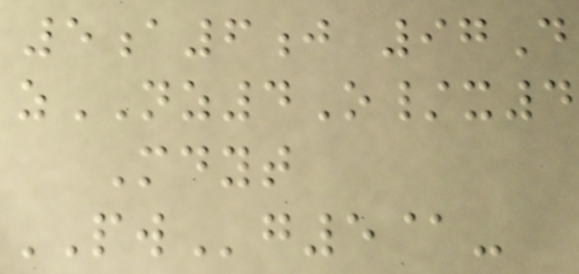5a6j 97D
zNZ4O/x4
Mdyt
PWg5@-
